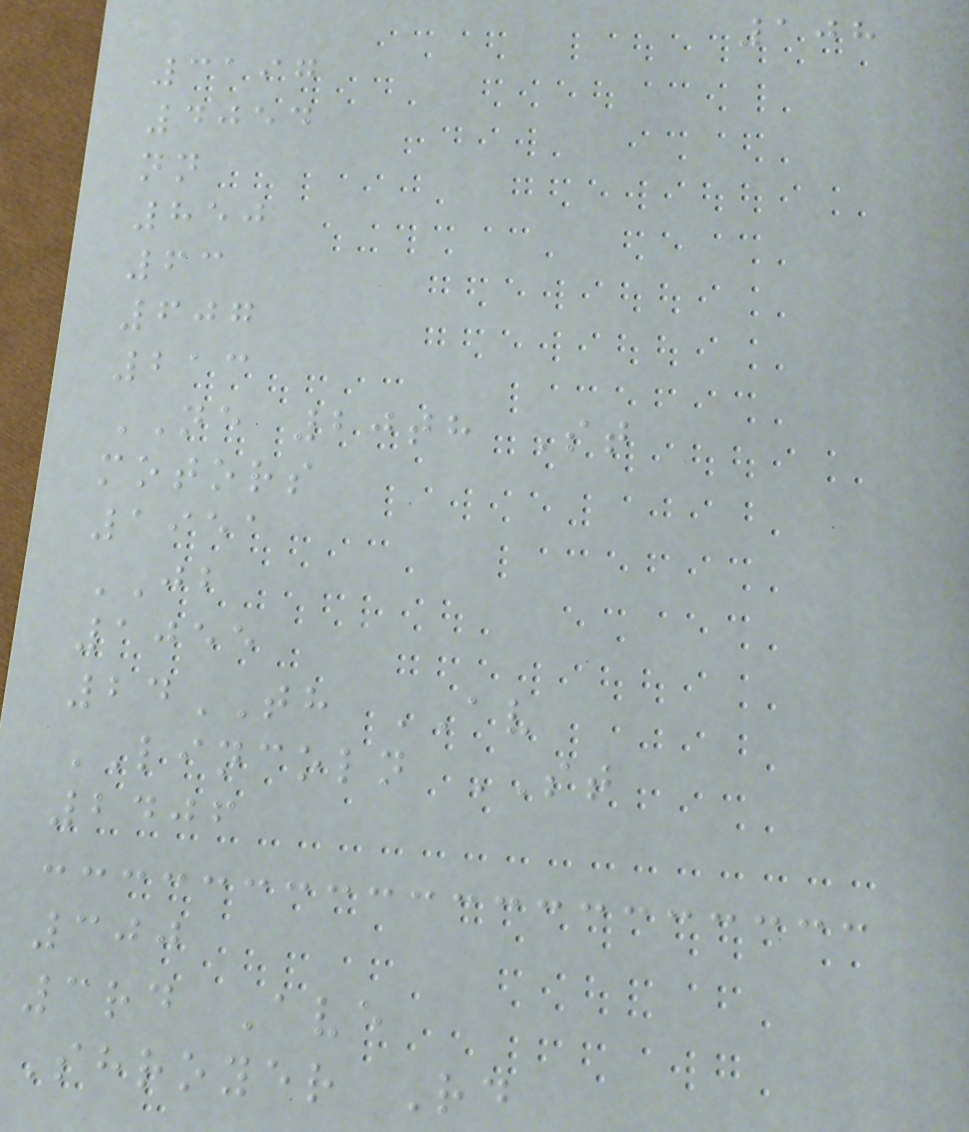108
3197
4054
nn
850
63
607
213
NE 20th St
motors
1951
JB
1055
24TH AV
LINCOLN ST
2406
300
3rd Ave
Shroyer Rd
